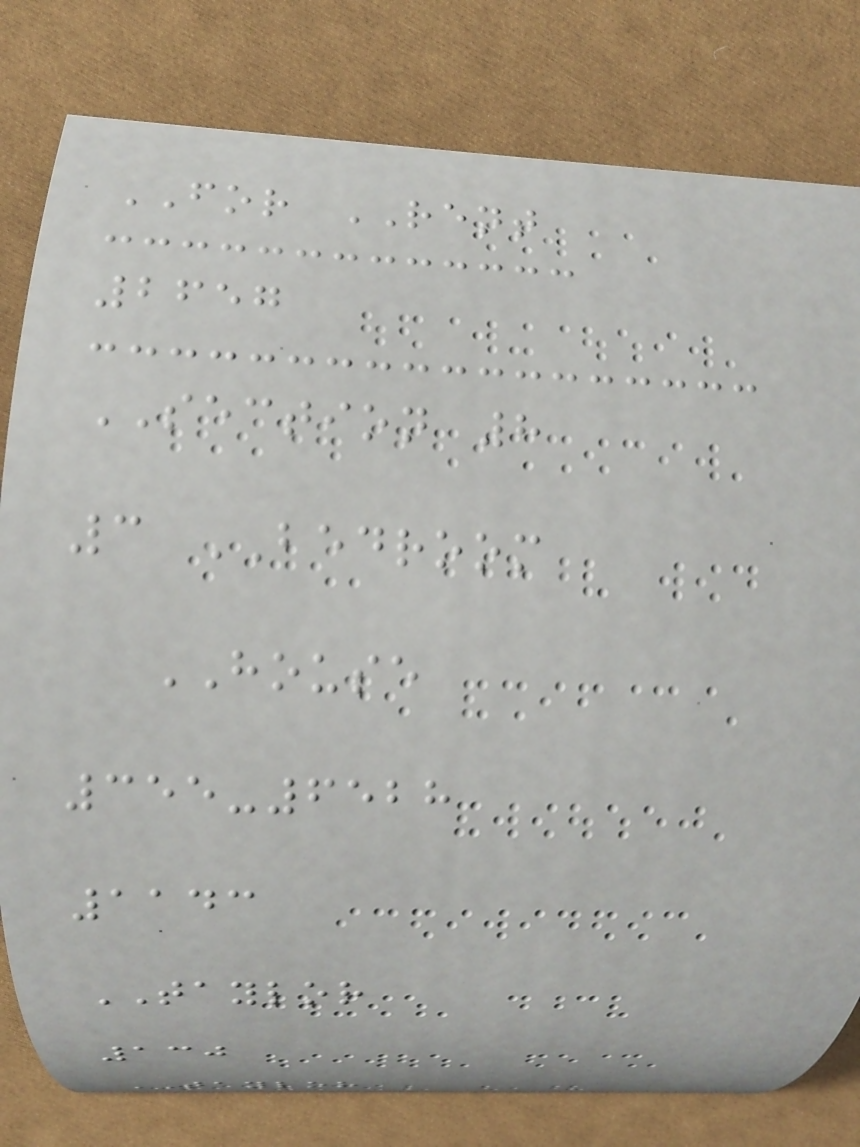FOR RENT
2657
SECTION 8
3 BEDROOM
HOUSE
355-6528
1143
TAYLOR
130
TAYLOR
